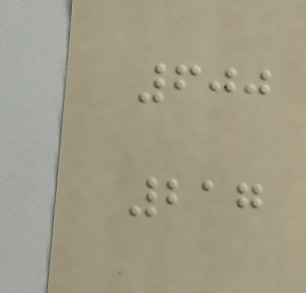600
217
